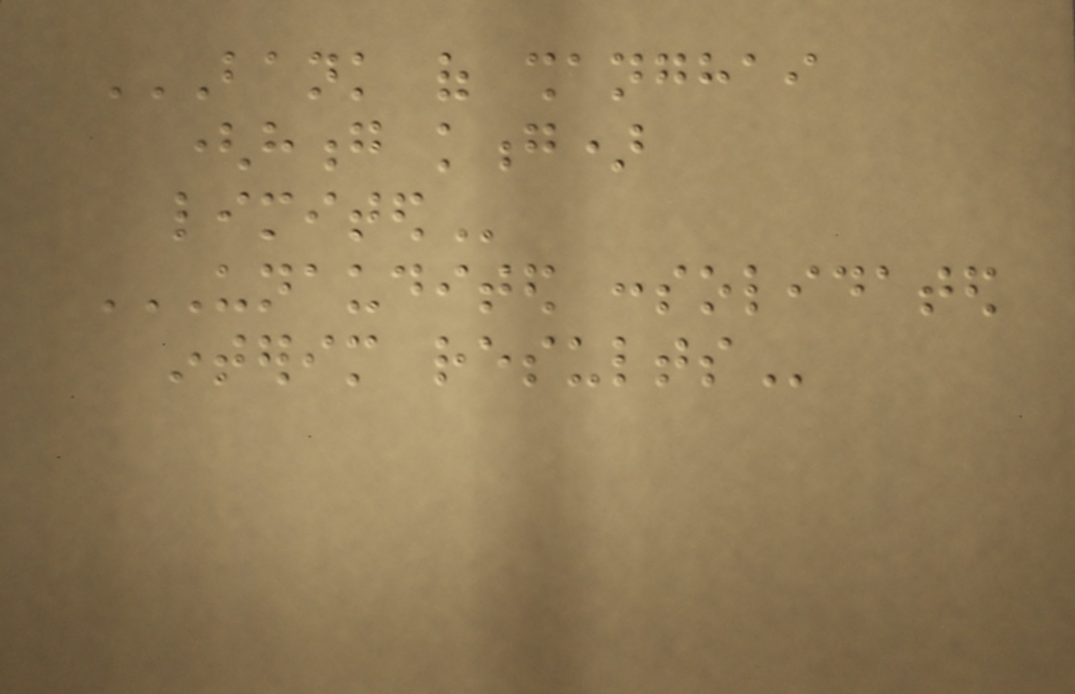BANK OF SHANGHAI
(HONG KONG)
LIMITED
UNAUDITED CONSOLIDATED
INTERIM RESULTS
